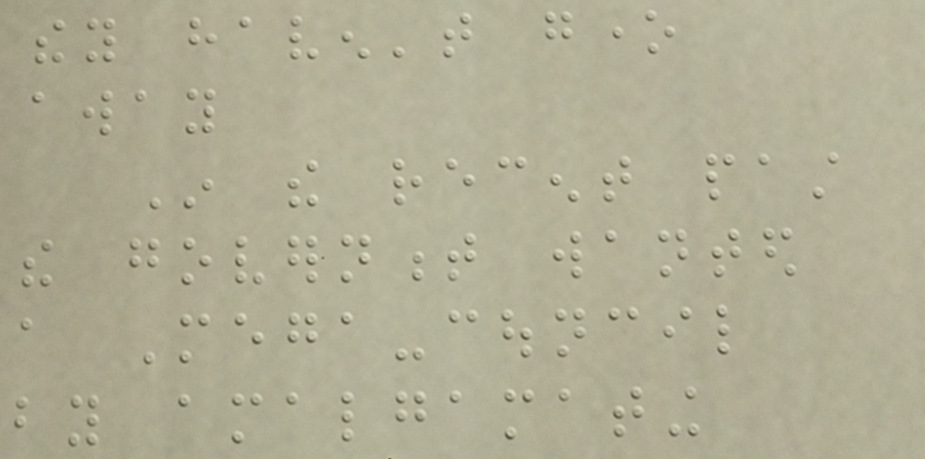they haven't gone
away
In the recent past
the government wanted
a Mega-council
by amalgamating
